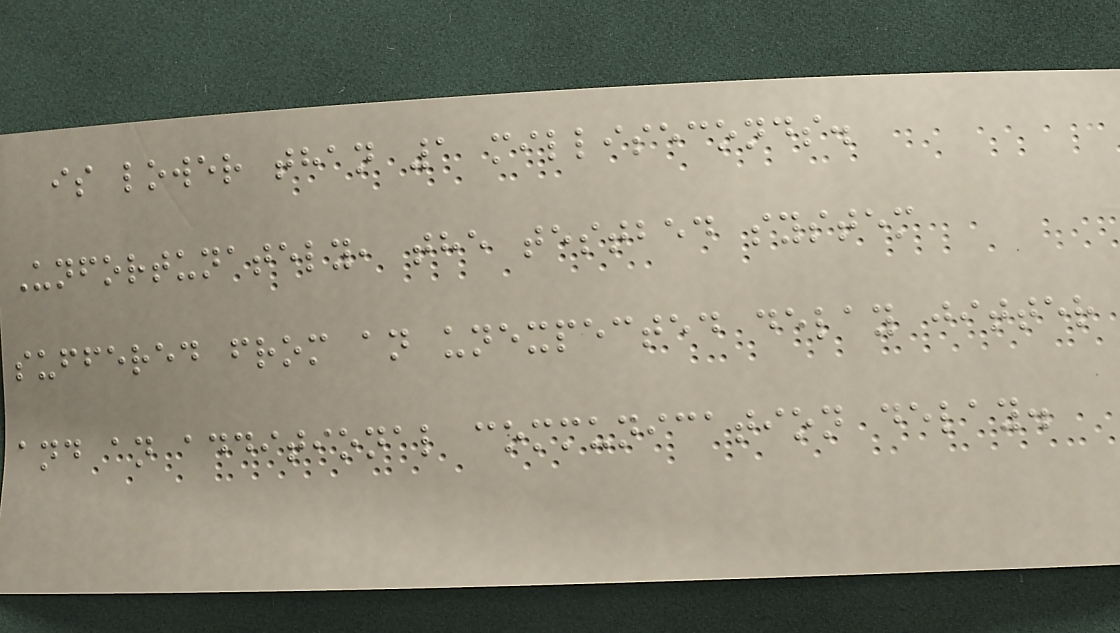is lower than 1 milliseconds.
Unfortunately, the testbed system
suffered from an unexpected delay jitter
and an additional communication delay.
